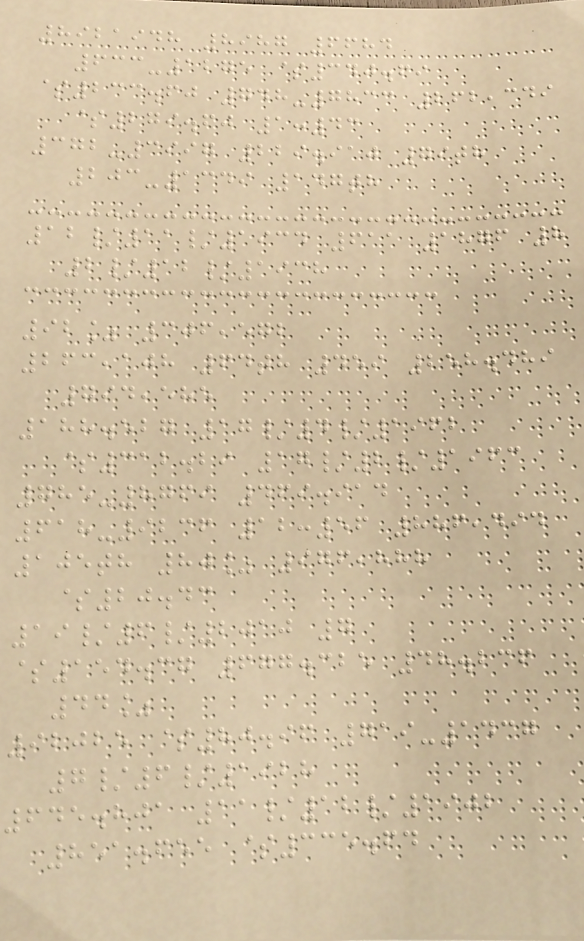8921948 8987 6684
633-1275 $340.69
$233.60 748-7833 262,349
$279.60 1:43
372-3997 229.910 79th
203-1349 147th
12/11/1934 611 1876 8
2/12/1938
92% 306,572
263,108 64th 459 258.489
794,585
188.527 17/4/1962
$312.29 17/2/1963
785-8769 469.914
618-9236 12:56 886,494
105th 80% 976,888
$20.43
19/6/2010 7
$154.37 677.325 48.236
44%
92025 $80.96 719-1437
7/6/1928
645.801 11/12/1902
851.655 $335.64
